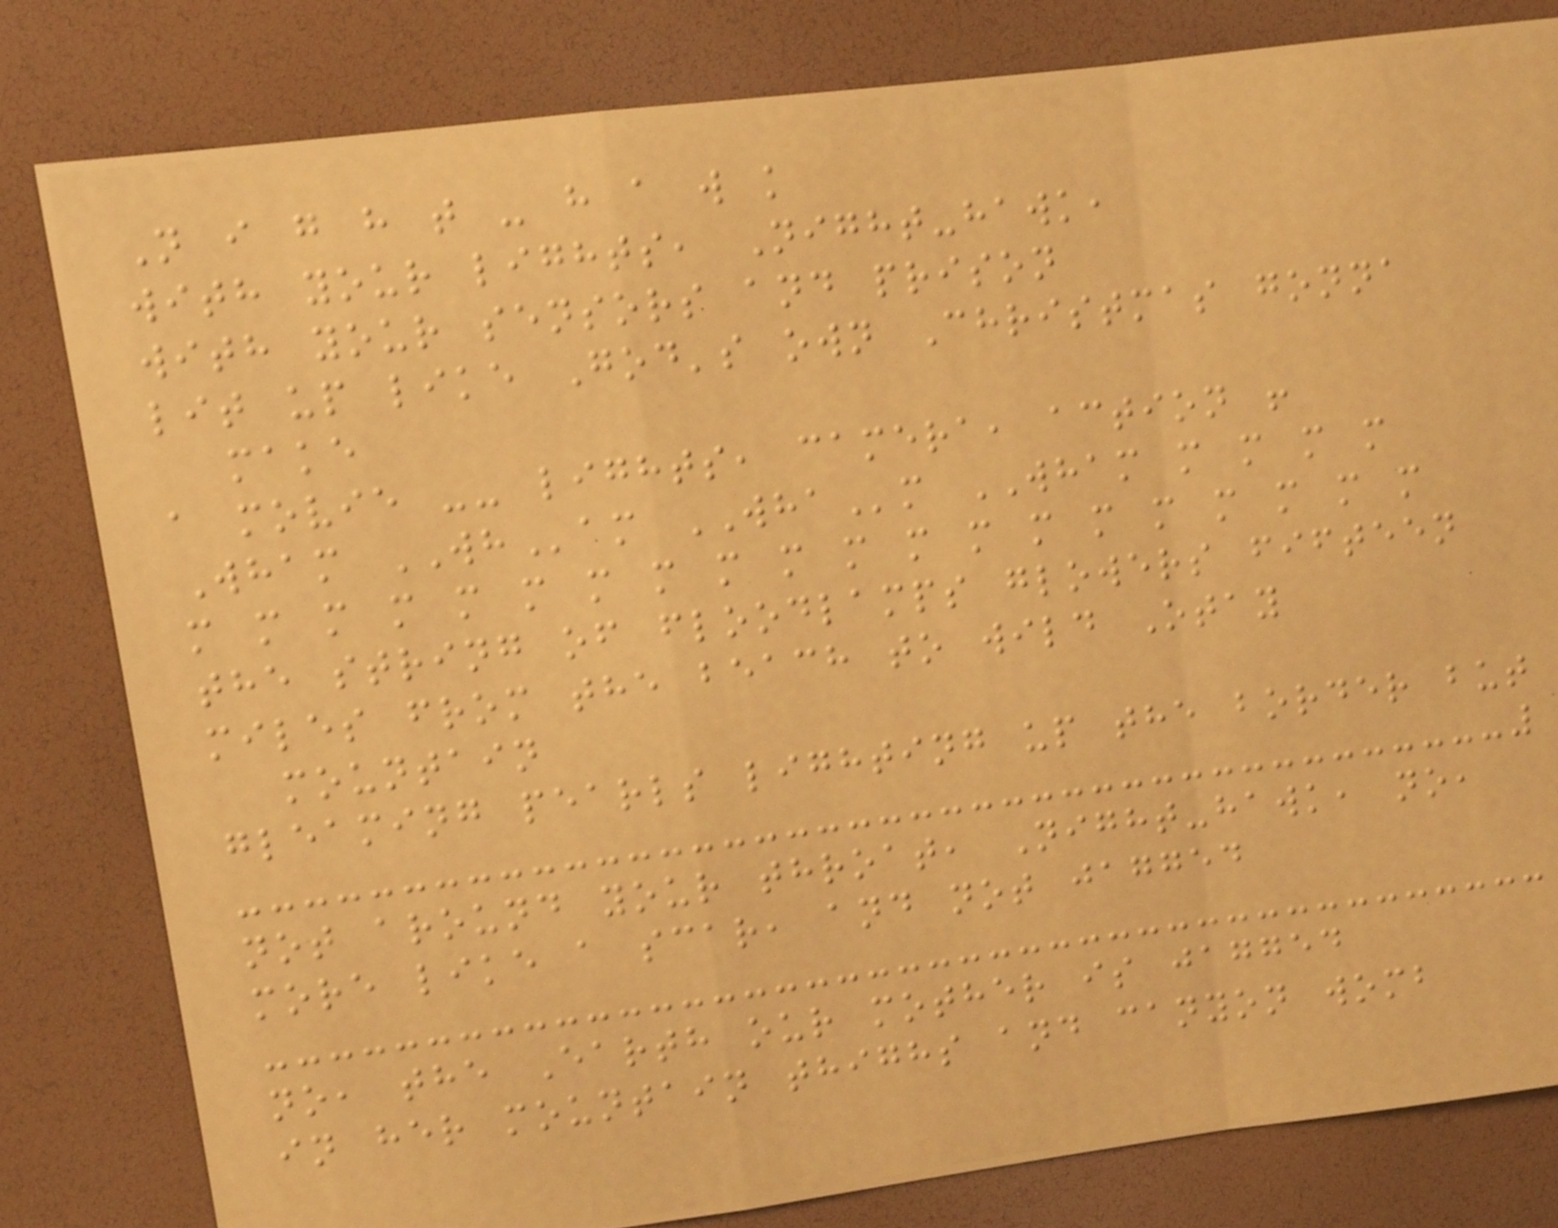N i g h t - h a w k
with your lights, Night-hawk,
with your sensors and prison
lit up like God's own Christmas gonna
make
a movie -- lights, camera, action !
Wham WHam WHAm WHAM m m m m
m m m m m m m m m m m m m m m m m m m m
the string of floodlamps glowers fifteen
miles from the beach to wild Otay
mountain
gleaming pearls lighting up the border but
not around your throat, Night-hawk, no,
more like a scar, and not jagged
no, the Earth our mother is jagged
in her mountain thighs and canyon womb
